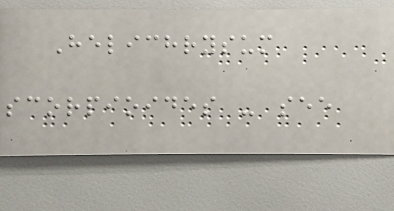Helichrysum
scorpioides - see
